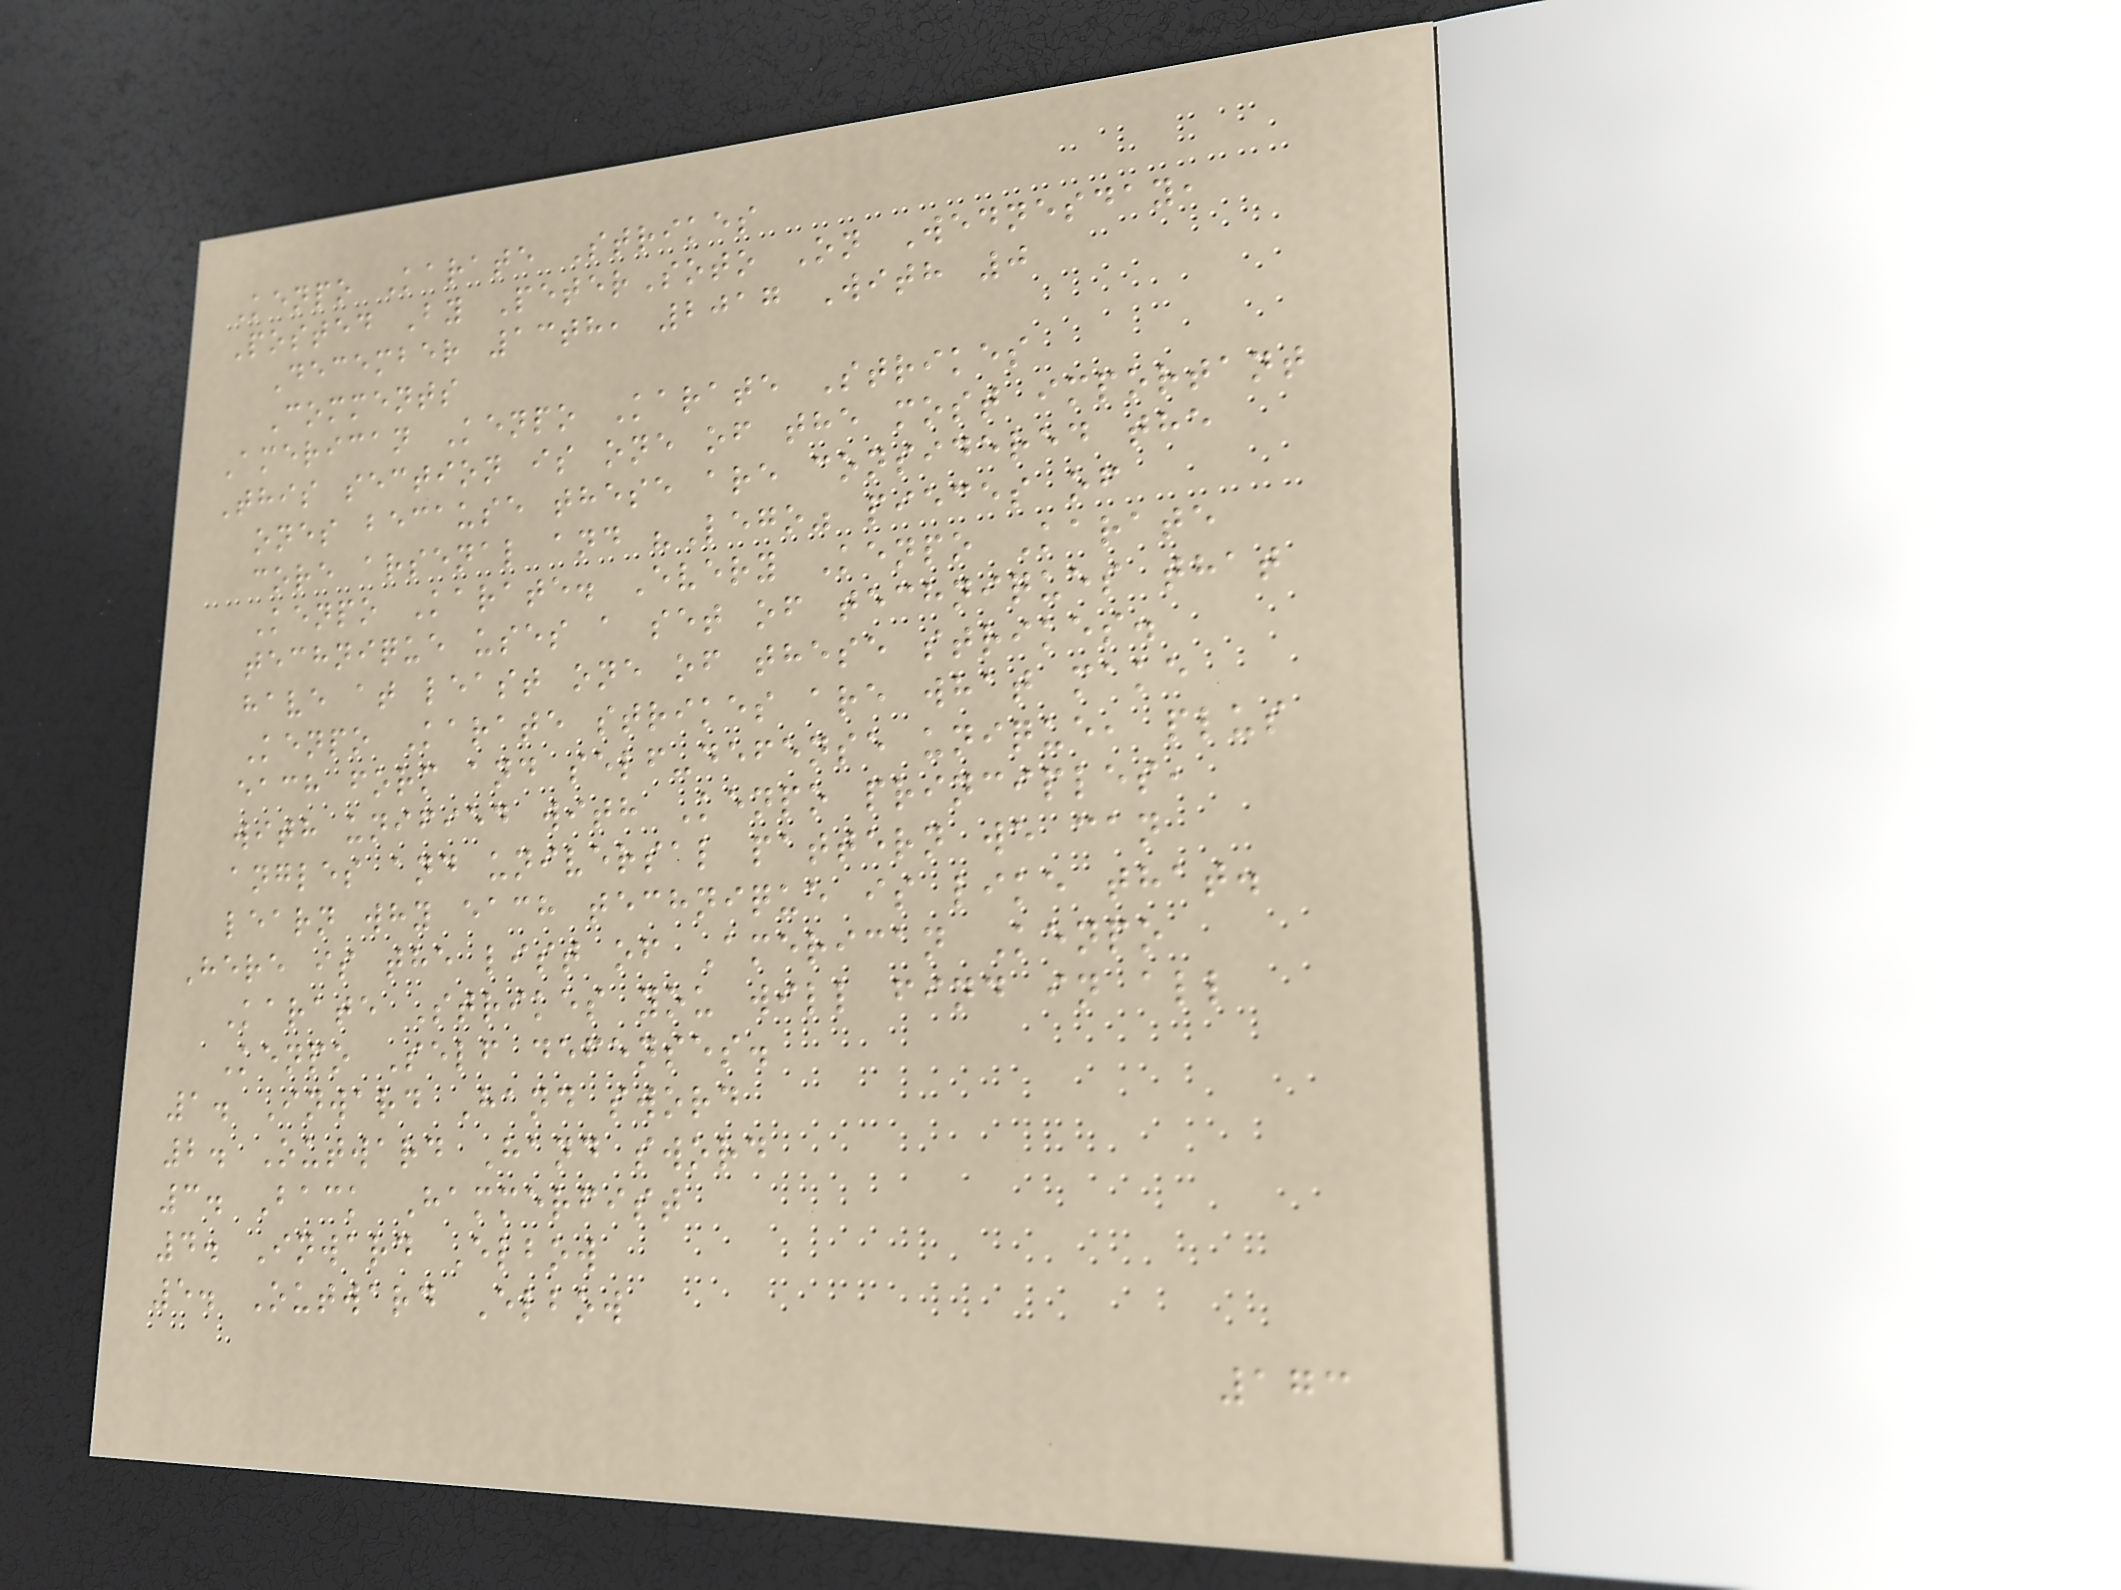Kenpo Karate Strikes
Posted By PeterSoto On Wednesday,
December 13th, 2017 With 0
Comments
American Kenpo Karate Strikes
This section is one of the most important
ones because these are considered the
core arsenal and "Lego" pieces of
Kenpo Karate. Every Kenpo Karate
technique uses a set of techniques that
have at least one of these strikes.
Kenpo Karate strikes are what make
each form and self-defense unique, plus
with unified with Kenpo principles,
angles and universal pattern we can
learn why each technique is like that.
Here is the list of American Kenpo
Karate Strikes you will find in all
Kenpo Self defenses.
1. Inward Hand sword
2. Outward Hand sword
3. Back Hammerfist
4. Inward Elbow
5. Outward Elbow
173
